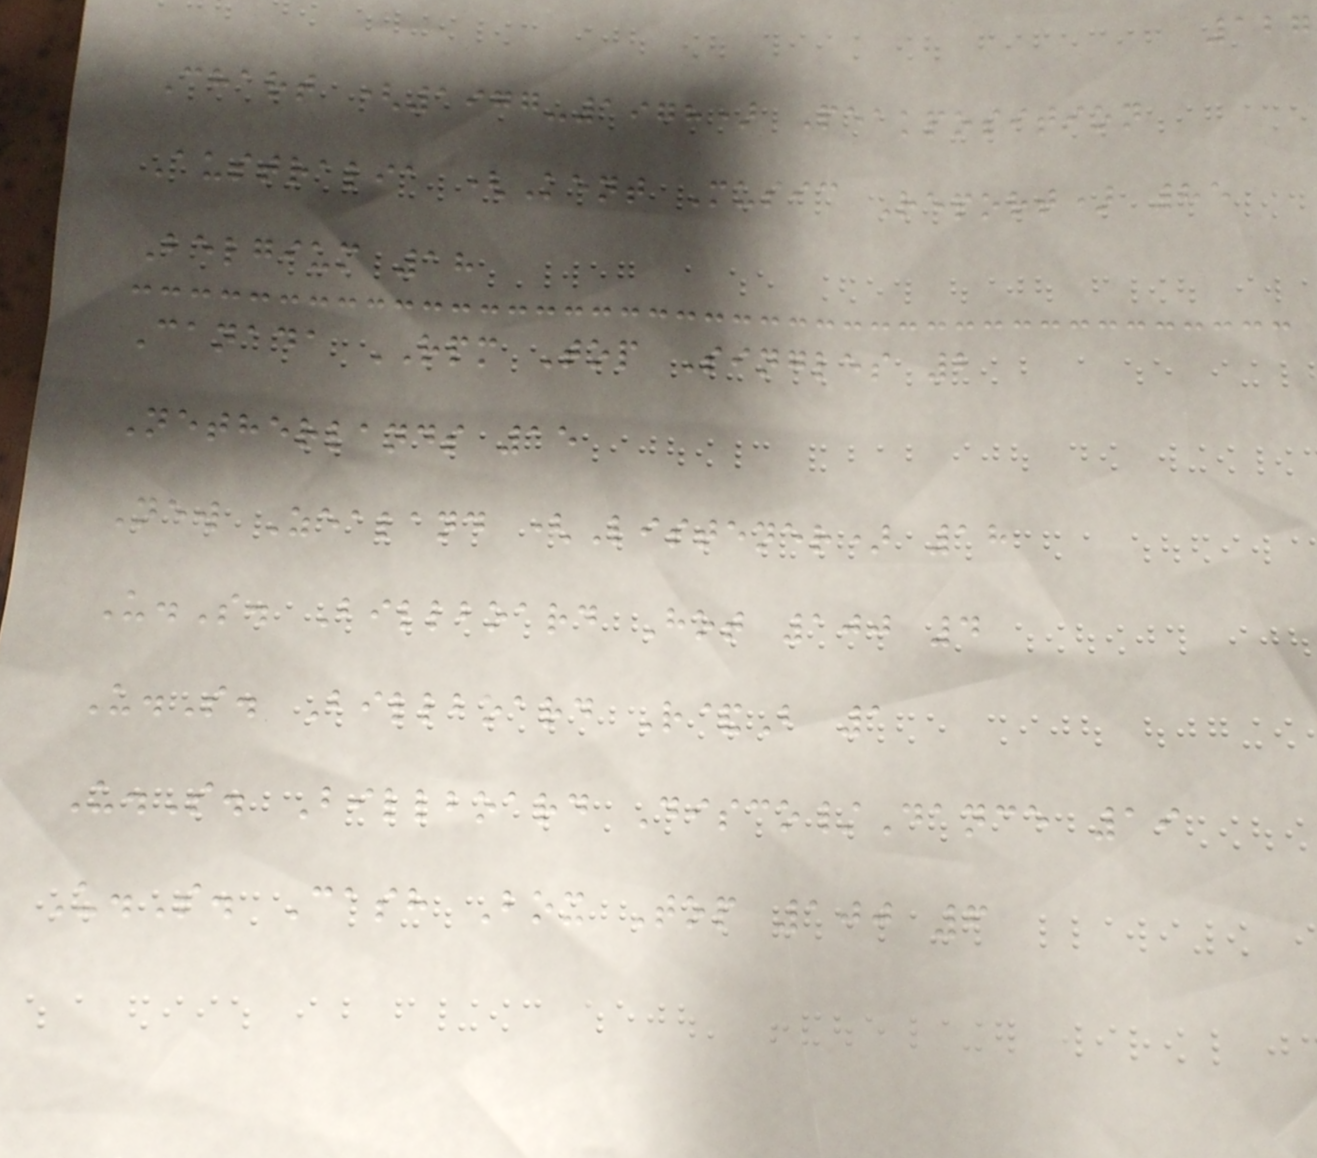127
Chart (1977-1978) Peakposition
Australia (Kent Music Report) 85
Belgium 18
Canada RPM Top Singles 2
Netherlands 15
New Zealand (Listener) 18
U.S. Billboard Hot 100 4
U.S. Billboard R&B 1
U.S. Billboard Disco/Dance 19
U.S. Cash Box Top 100 6
